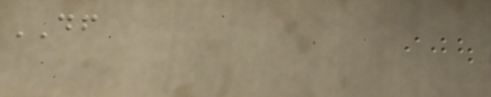DF
